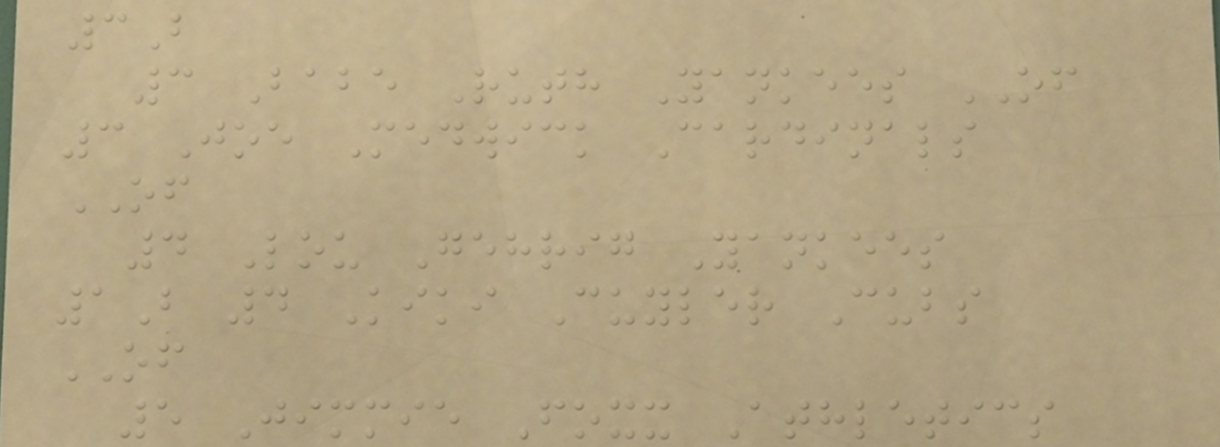3B
3 Babe Ruth Yankees OF
3 Joe Medwick Cardinals
OF
4 Lou Gehrig Yankees
1B 4 Kiki Cuyler Cubs
OF
5 Jimmie Foxx Athletics
